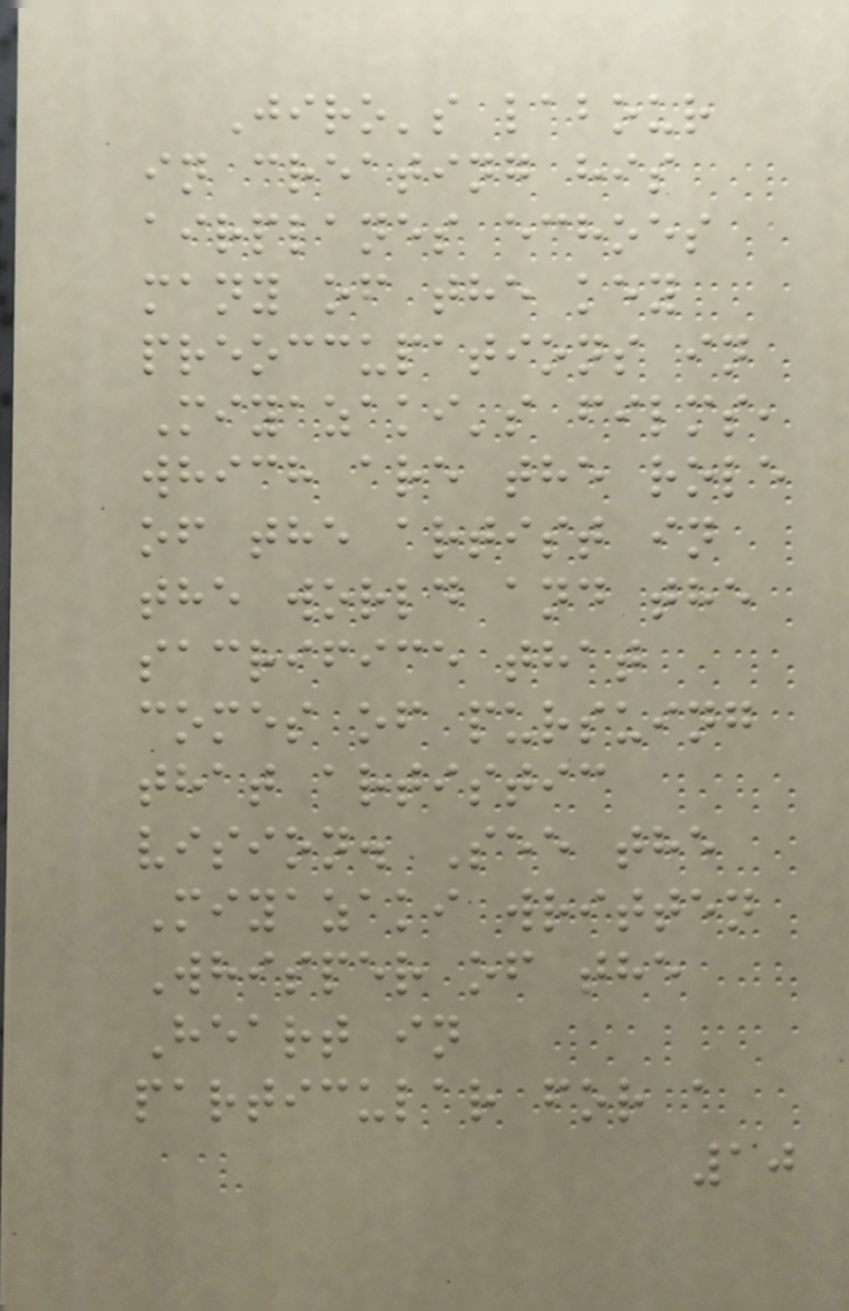Jiro's labour
in creating his
airplanes echoes
many of the key
preoccupations in
Miyazaki's films,
which are the role
of the artist in
the world and the
sacrifice that
comes of pursuing
that artistic
vision. See the
Miyazaki written
Whisper of the
Heart in
particular for a
10
